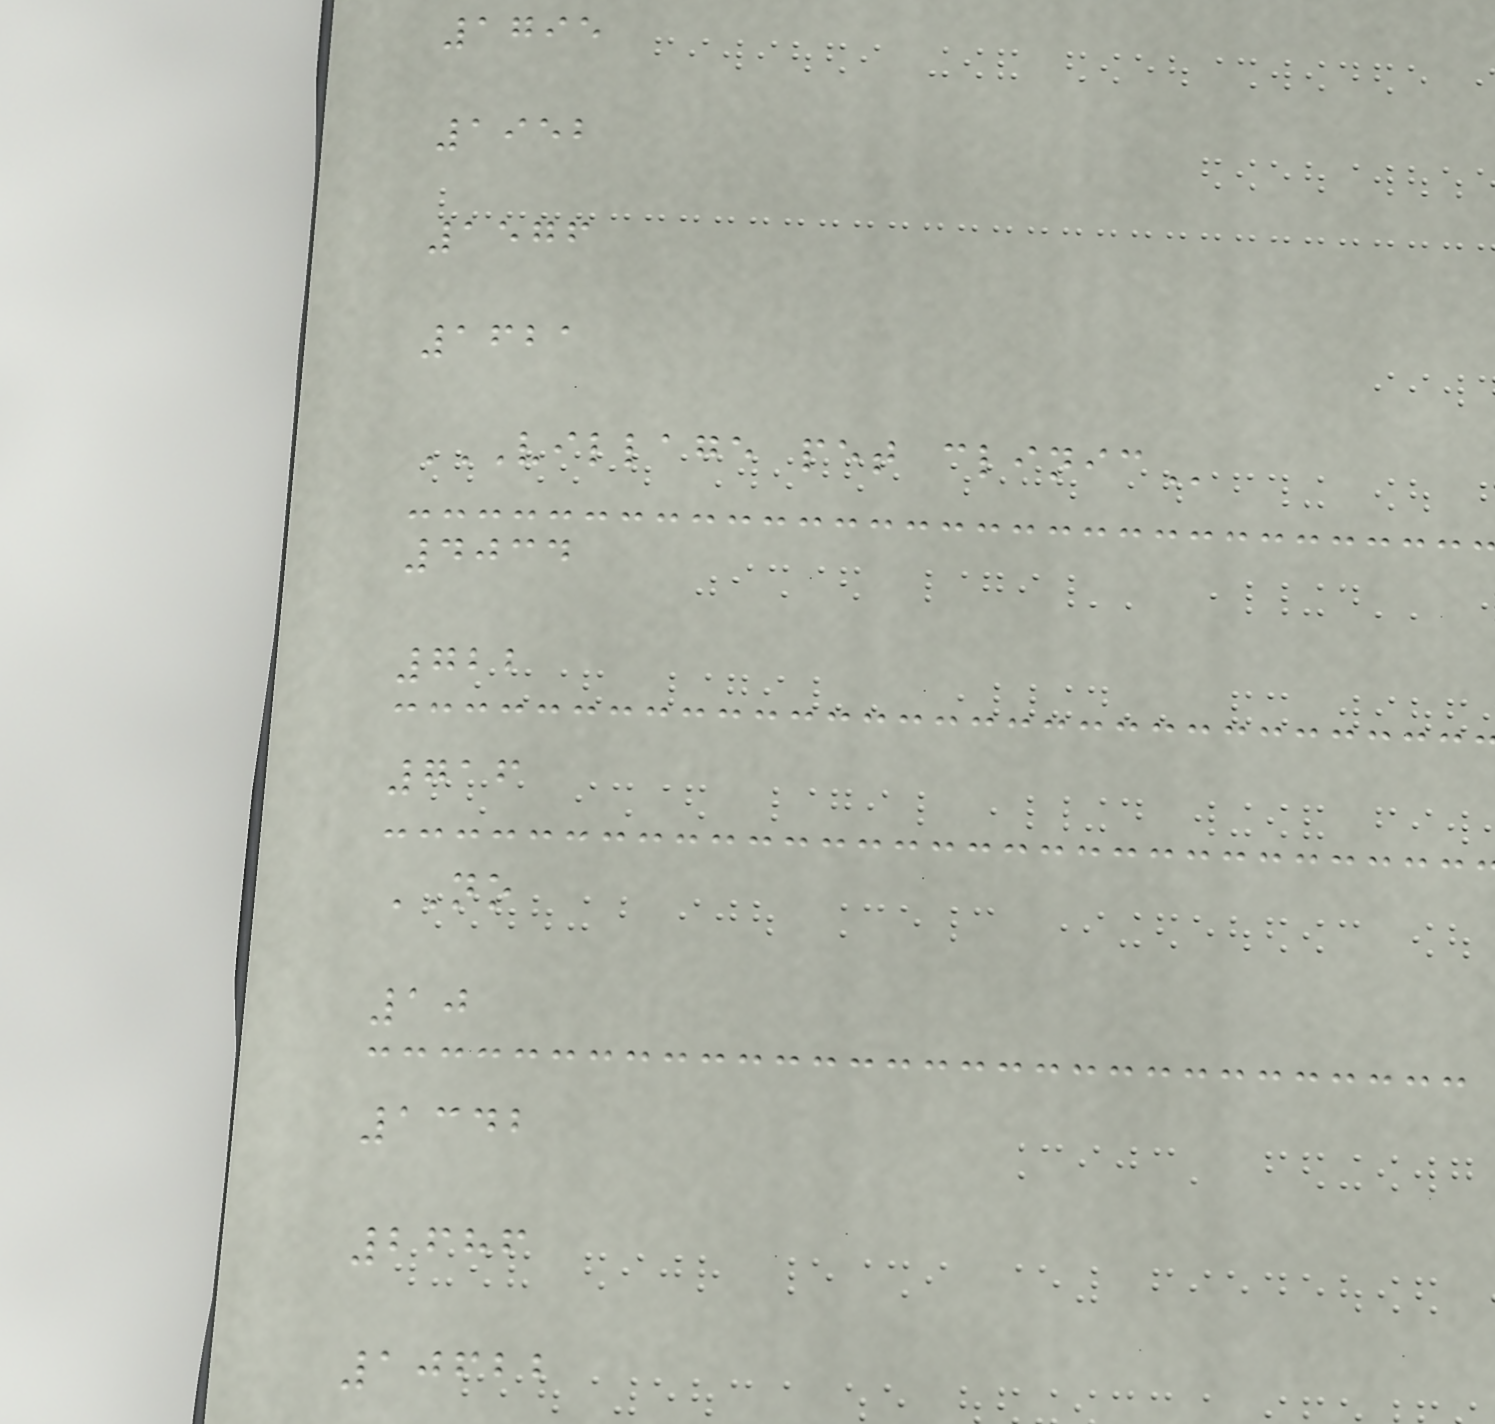1795
1952
1576
1621
VILLAGE PET CLINIC
4034
722
716
NO
10
1342
2686
10622
